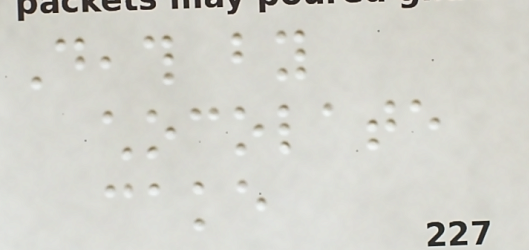Death by
chocolate
cake
